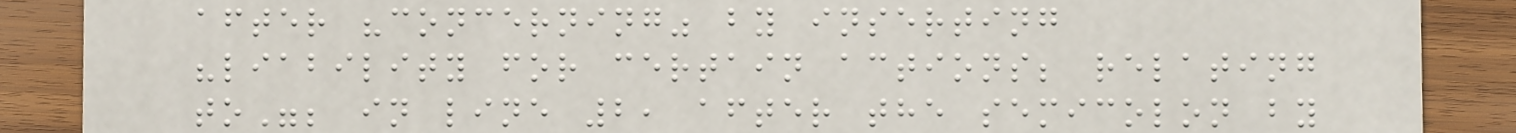after "concerning" by inserting
"liability for certain actions; relating
to"; in line 2, after the semicolon by
